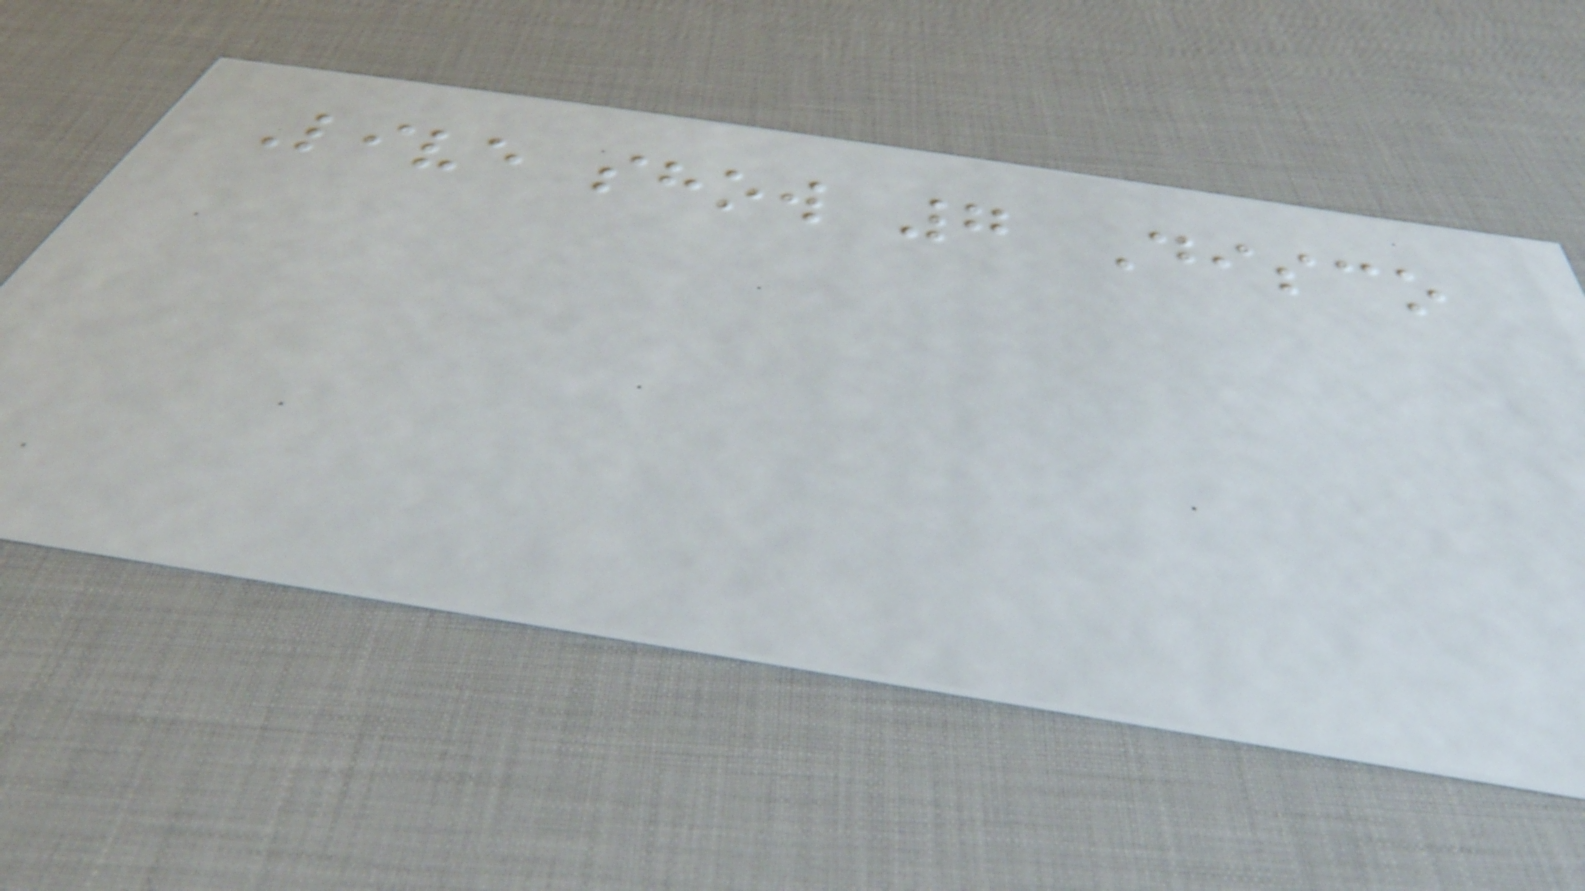Live show 7 Disco
